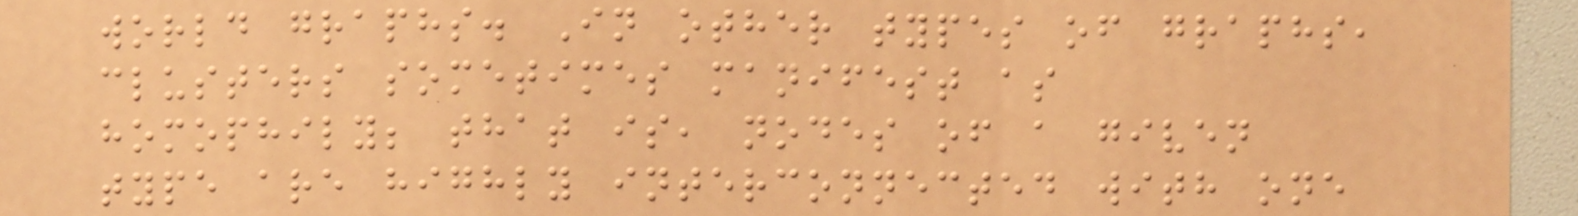world graphs. In other types of graphs,
clusters sometimes manifest as
homophily; that is, nodes of a given
type are highly interconnected with one
